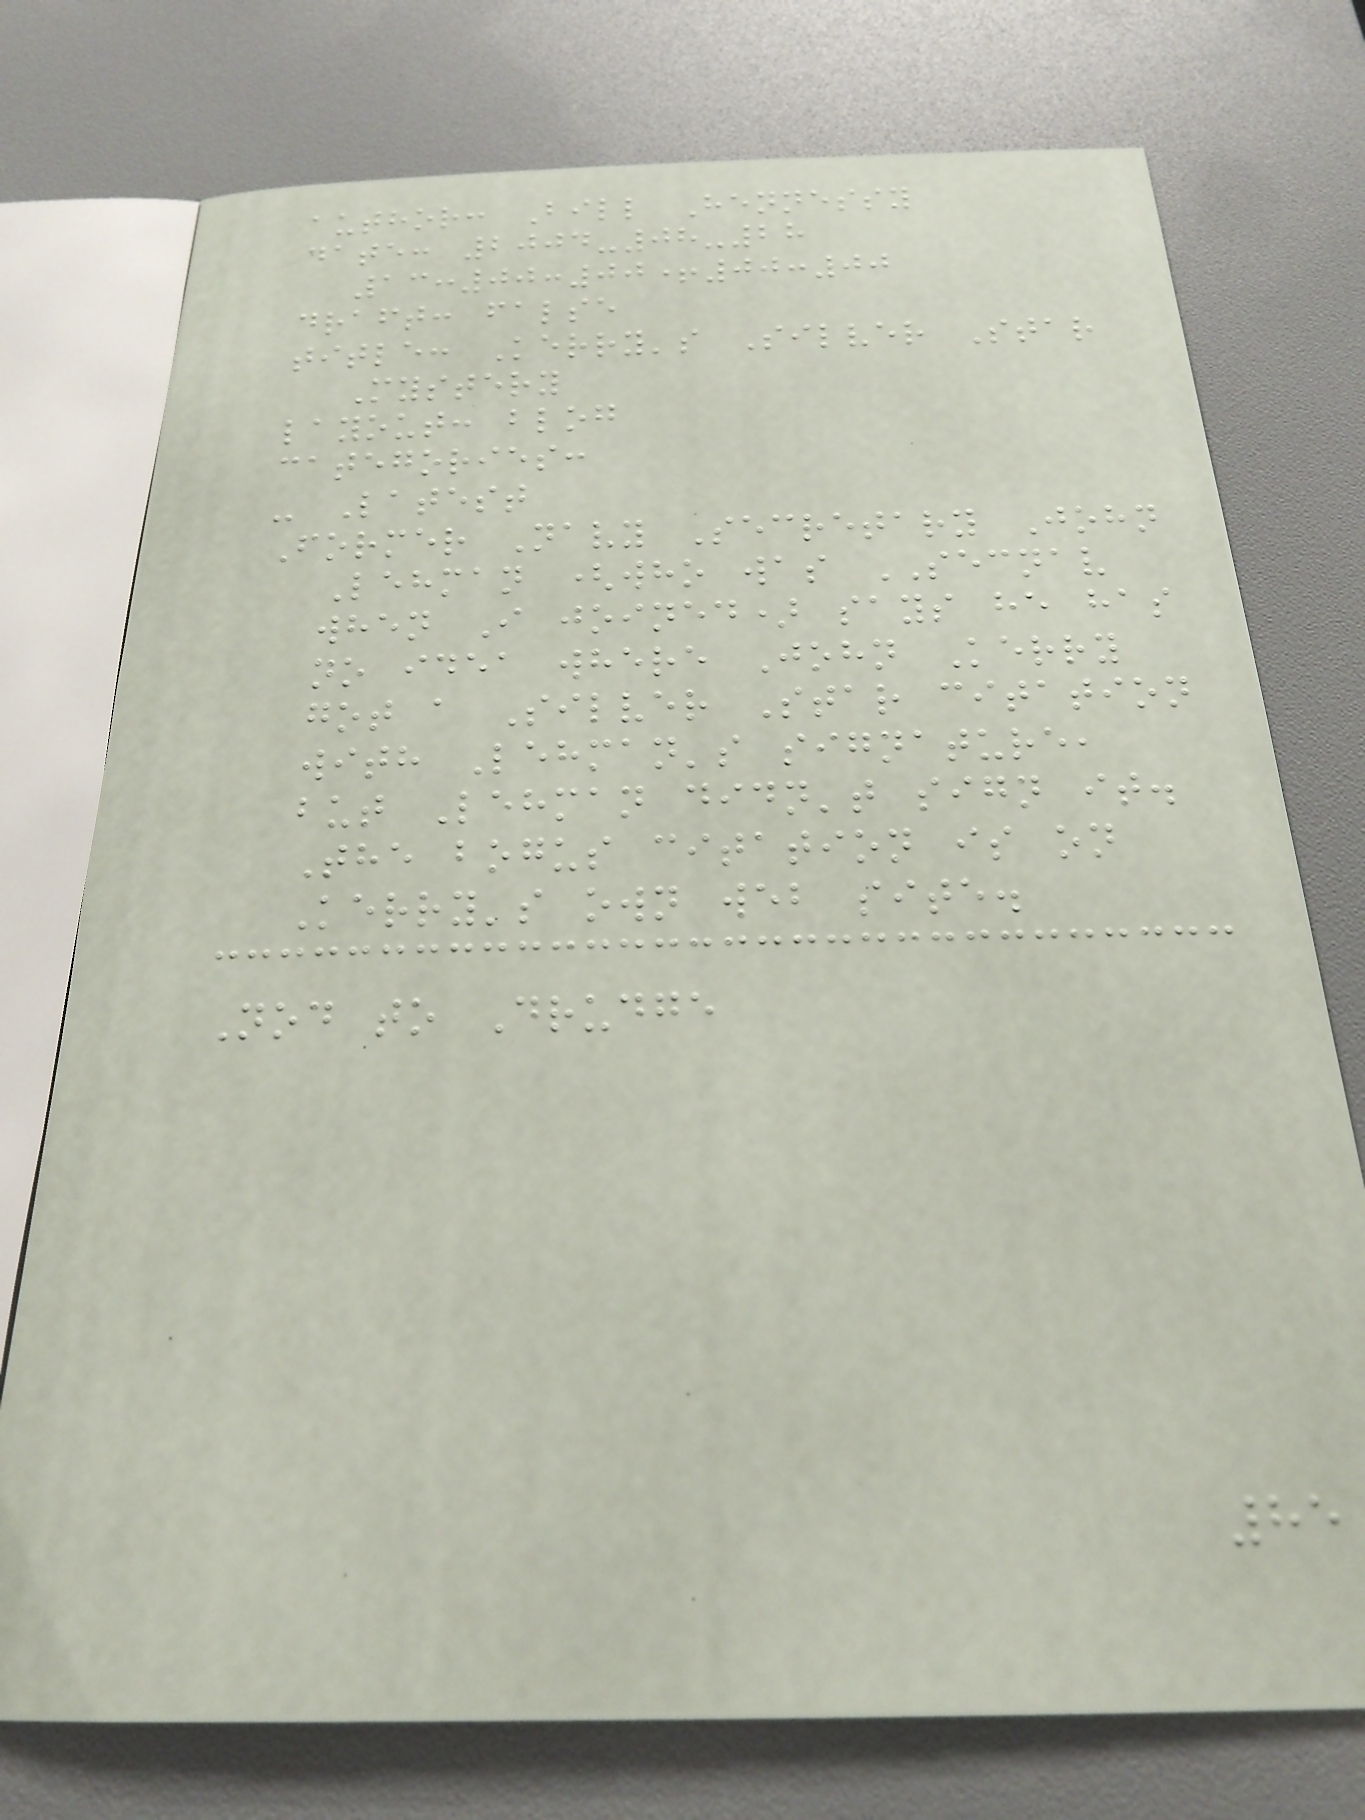author: Bill Hennessy
date: 2004-08-28
13:00:00+00:00
draft: false
title: Kerry's Silver Star
Mystery
layout: blog
categories:
- Latest
Former Navy Secretary John
Lehman (who was SECNAV
when I joined) says he has
no idea where John Kerry
got a Silver Star citation
with Lehman's signature,
but Lehman didn't sign it.
The bogus citation is on
Kerry's own web site.
Nod to Drudge
85
